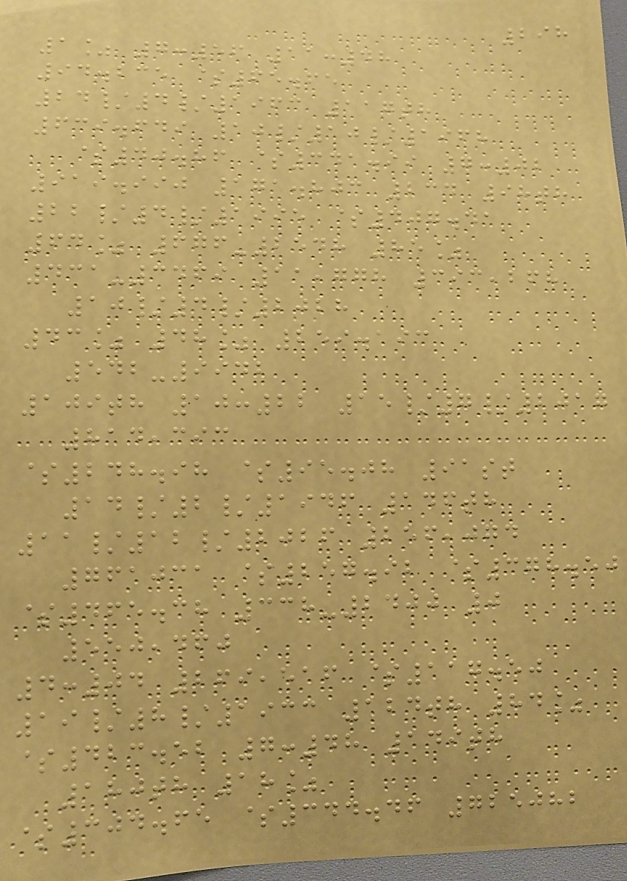298
1% 7:56 11:48
94.235 $65.65
24/4/1963 117th
639.649 10/10/1968
$40.86 $341.99 7:02
919.990 171.803 234 98th
22/4/1995 $407.41
64% 676-2548 85%
431-3469 11,778 393,268
10/4/2028
43% 48% 259.193
542-9942
109th 10:22 15/7/2017
814,393
$248.98 $95.08 91st
14/2/1946 146th
11/12/2026 256,074
761031 $257.92 $378.50
$465.38 338-2400 0
550,460
4:04 269,516 $117.50
19/8/1933 124th 84%
$423.52 7:48 149th
180th 18%
$304.65 $344.46 725082
